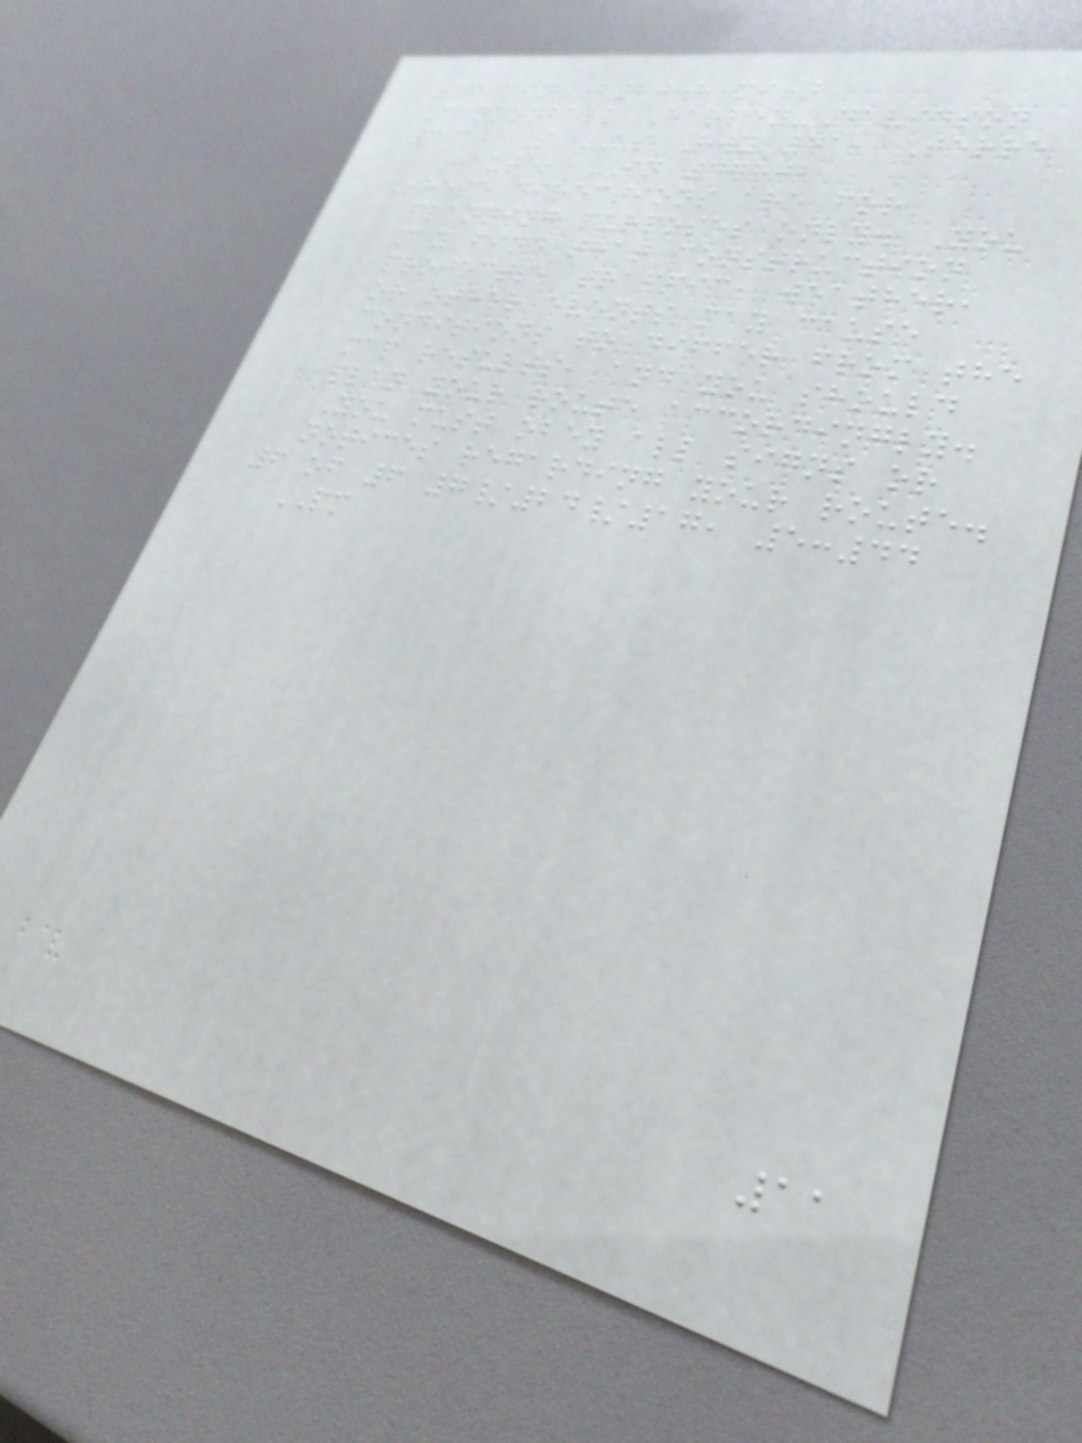36 min (20.8 mi)
Cannonball Harley-Davidson
3912 S US Hwy 41, Terre
Haute, IN 47802
These directions are for
planning purposes only. You
may find that construction
projects, traffic, weather,
or other events may cause
conditions to differ from the
map results, and you should
plan your route accordingly.
You must obey all signs or
notices regarding your route.
6 of 6 7/24/17, 5:44
PM
11
